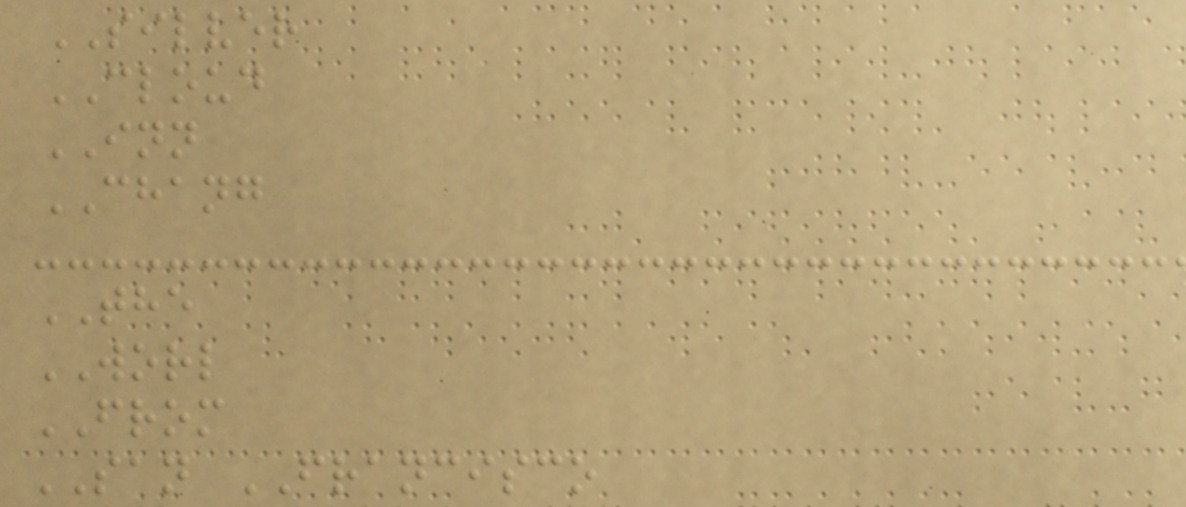SILVER
CLOUD
INN
CHANG
THE
WORL
FROM
SAN FRANCISCO
